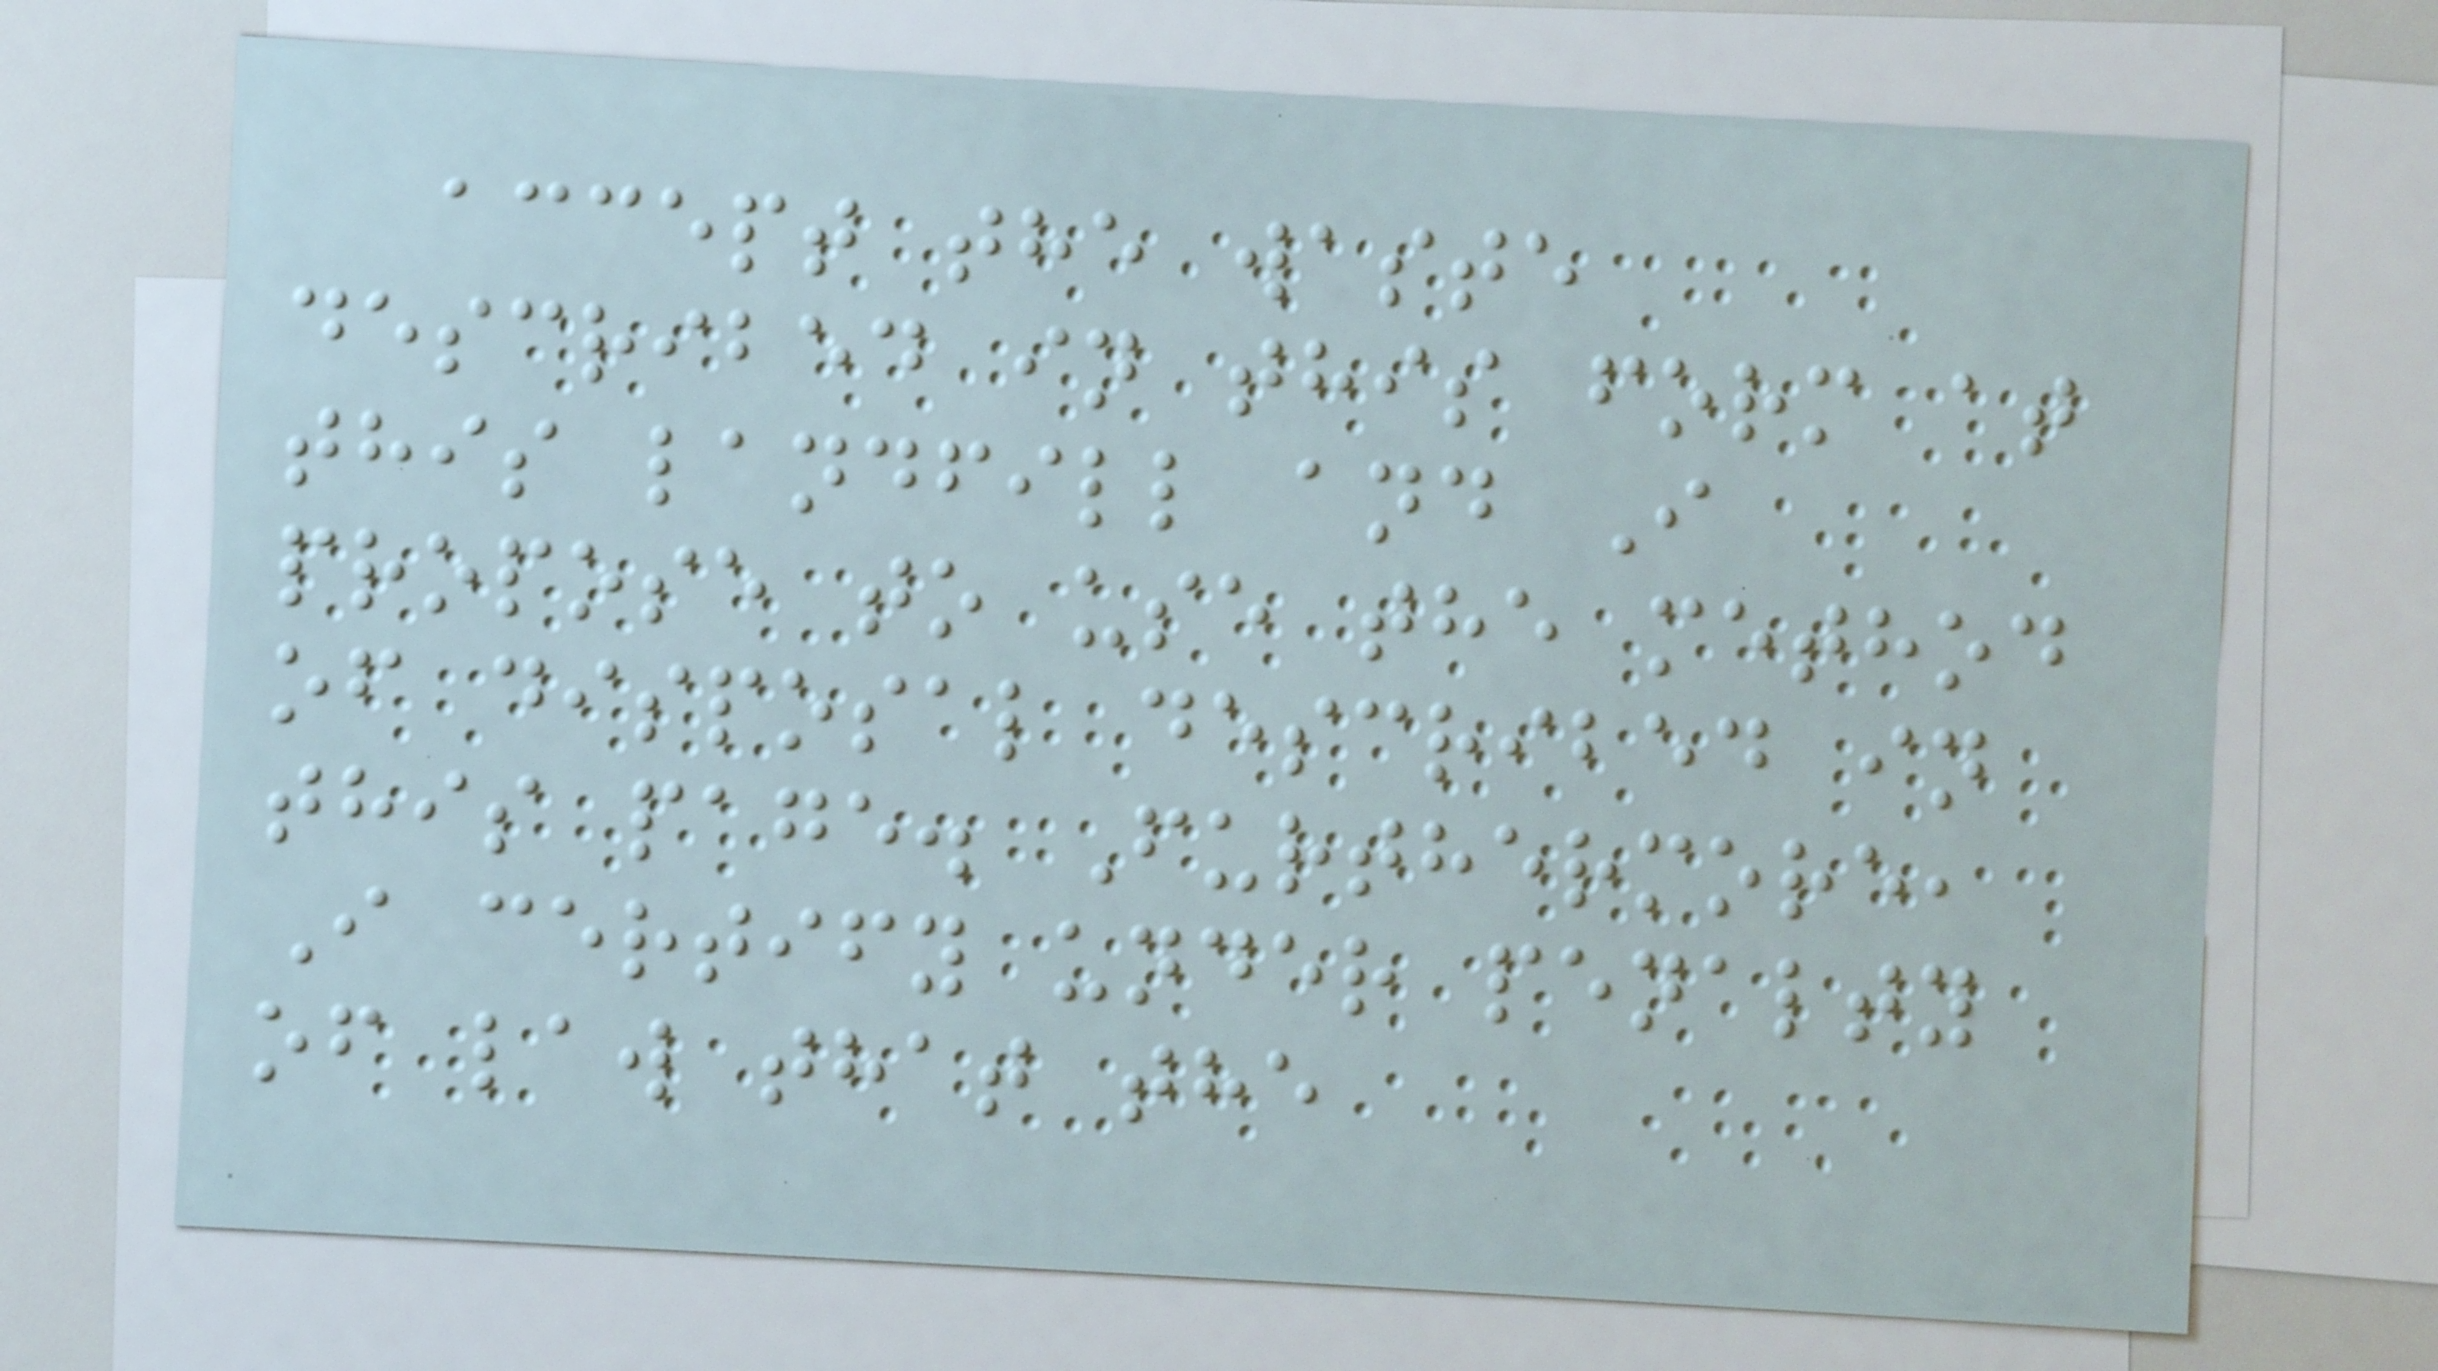accept the waste
described in this form at
this landfill and I
propose to use the method
of disposal described in
this page. Furthermore,
I certify under penalty
of law that the
